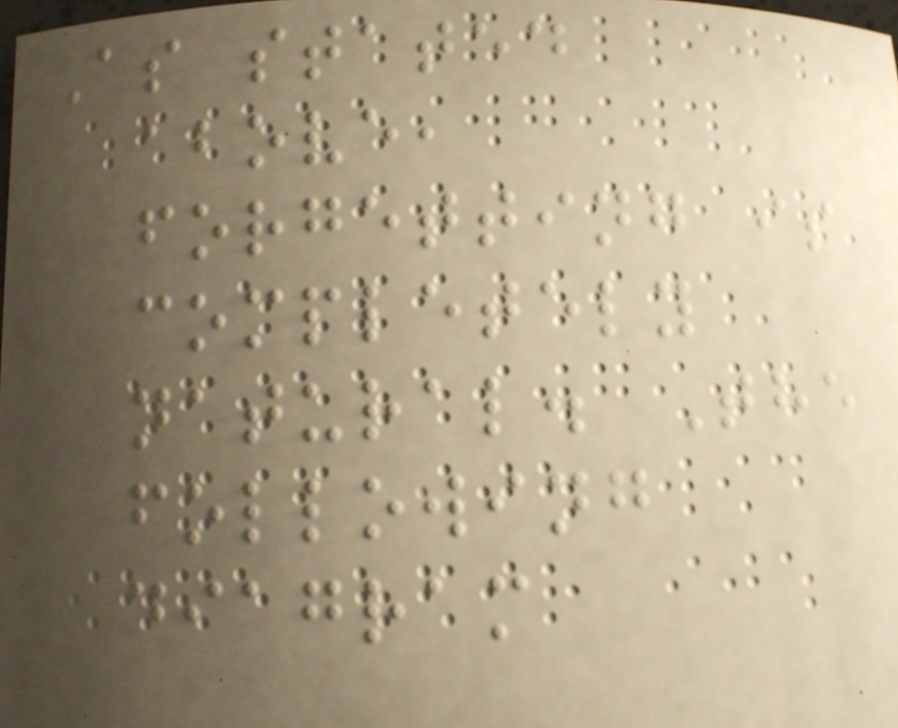As stated
above,
forgetting is
completely
natural. The
following
diagram
